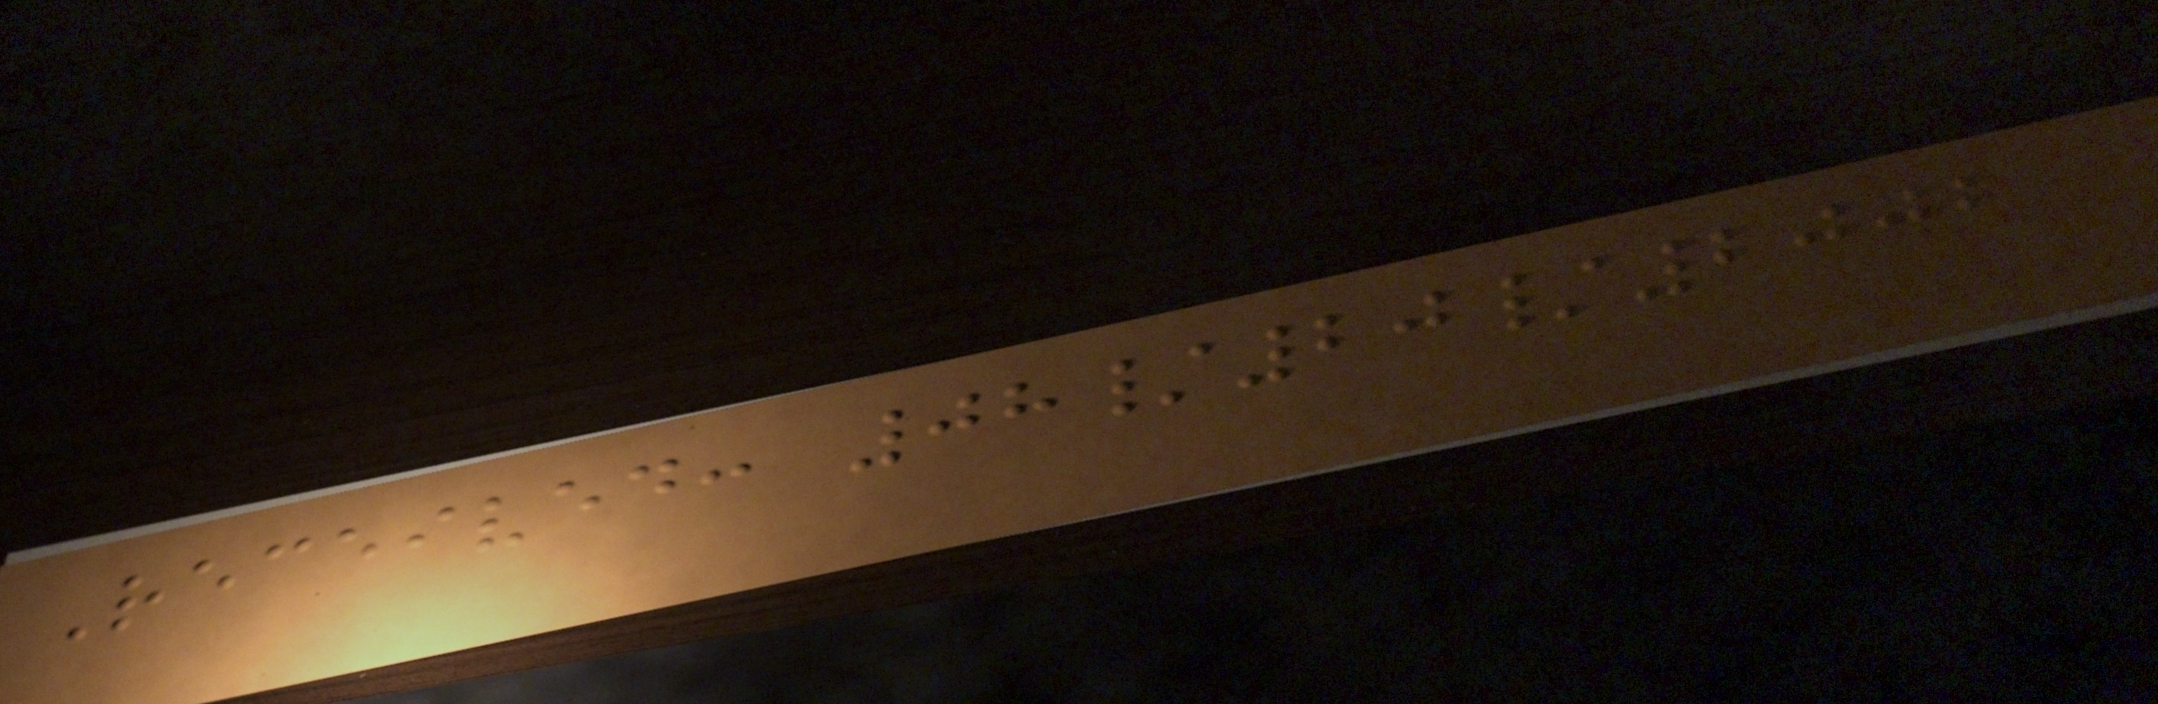Received: 08/20/2002
